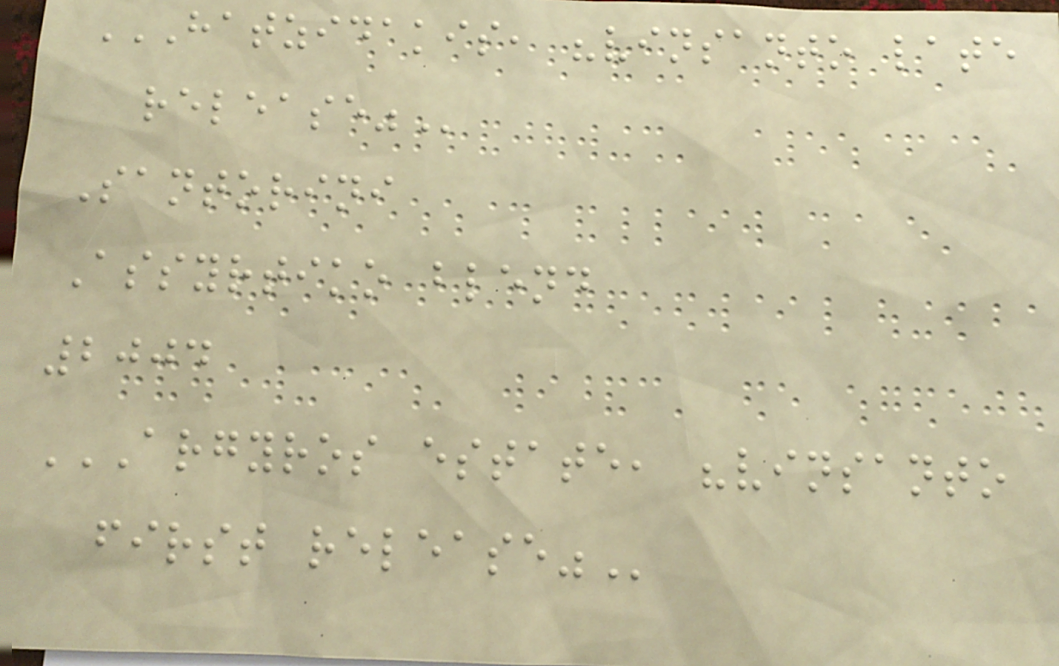HATZIDAKIS, "VINSANTO LATE
RELEASE"
Santorini
Assyrtiko blend
2004
ARGYROS ESTATE, "VINSANTO
FIRST RELEASE"
